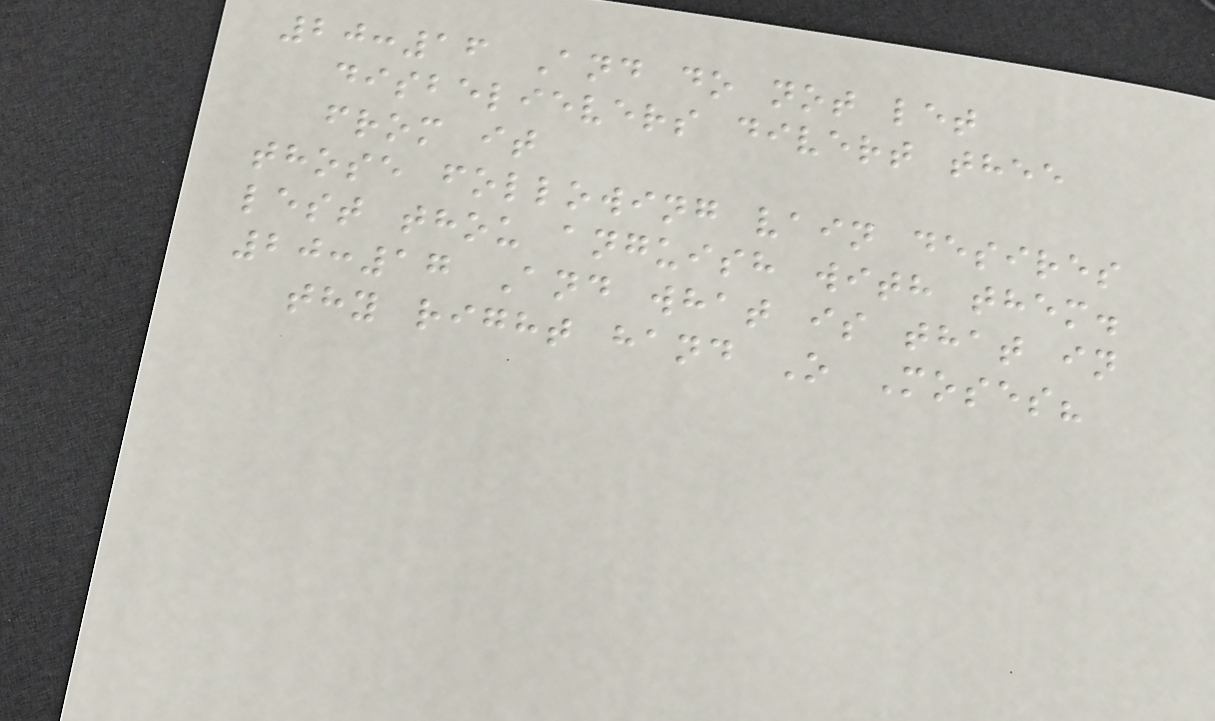20:16 And do not let
disbelievers divert thee
from it
those following vain desires
lest thou anguish with them.
20:17 And what is that in
thy right hand O Moses?
